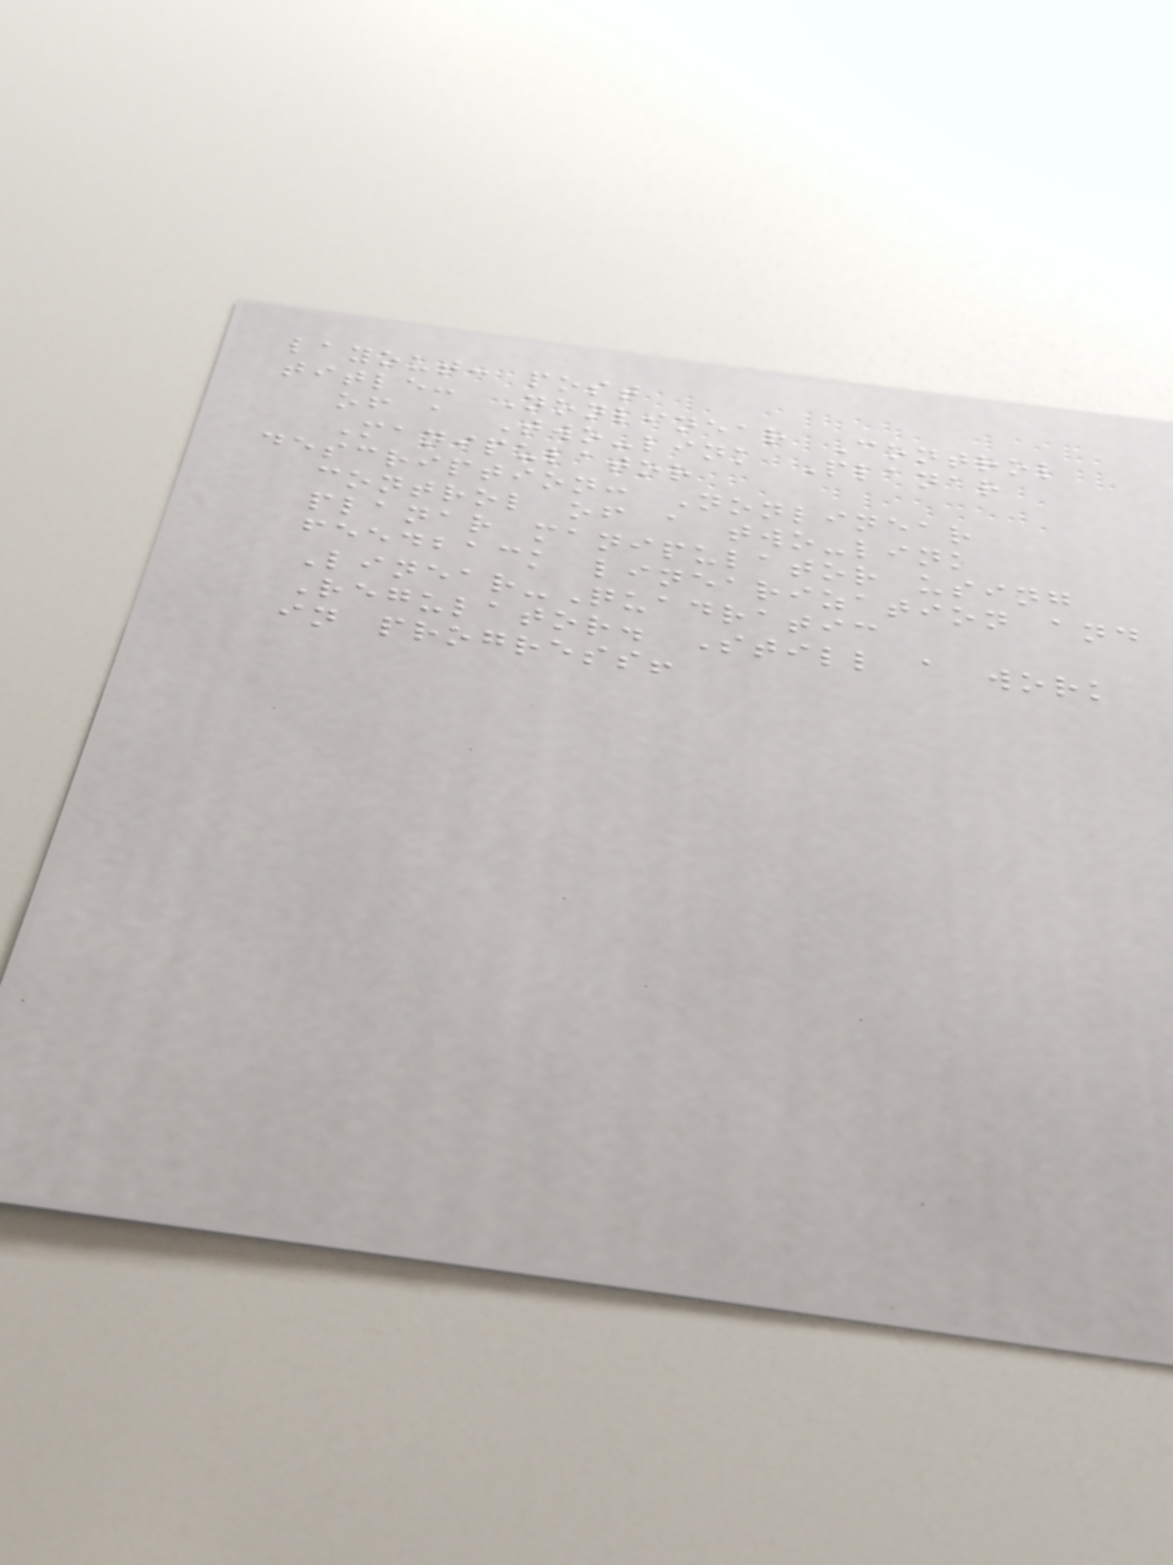layout: post
title: Nonlinear Control
of a Two-link Planar
Manipulator
description: Nonlinear
control of a two-link
planar manipulator using
feedback linearization and
Linear-Quadratic
Regulator. Still a work
in progress!
